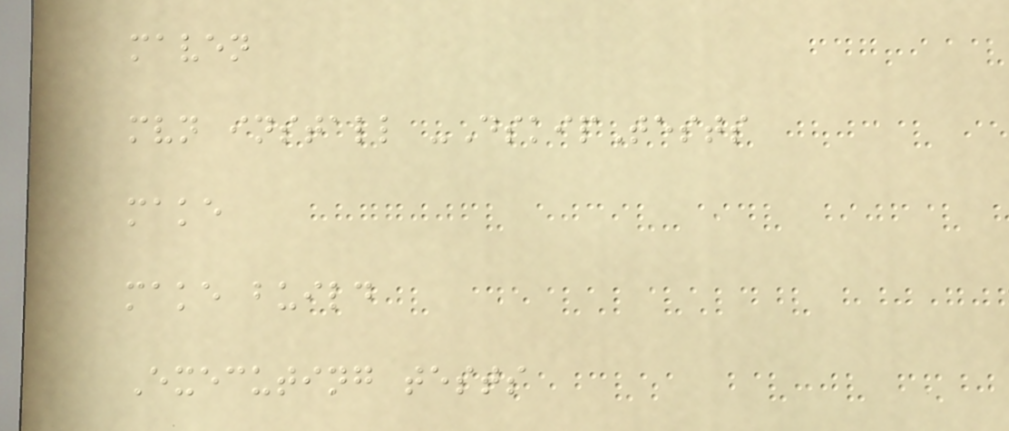maven
mvn install -DskipTests
make
make build
Executing tests
